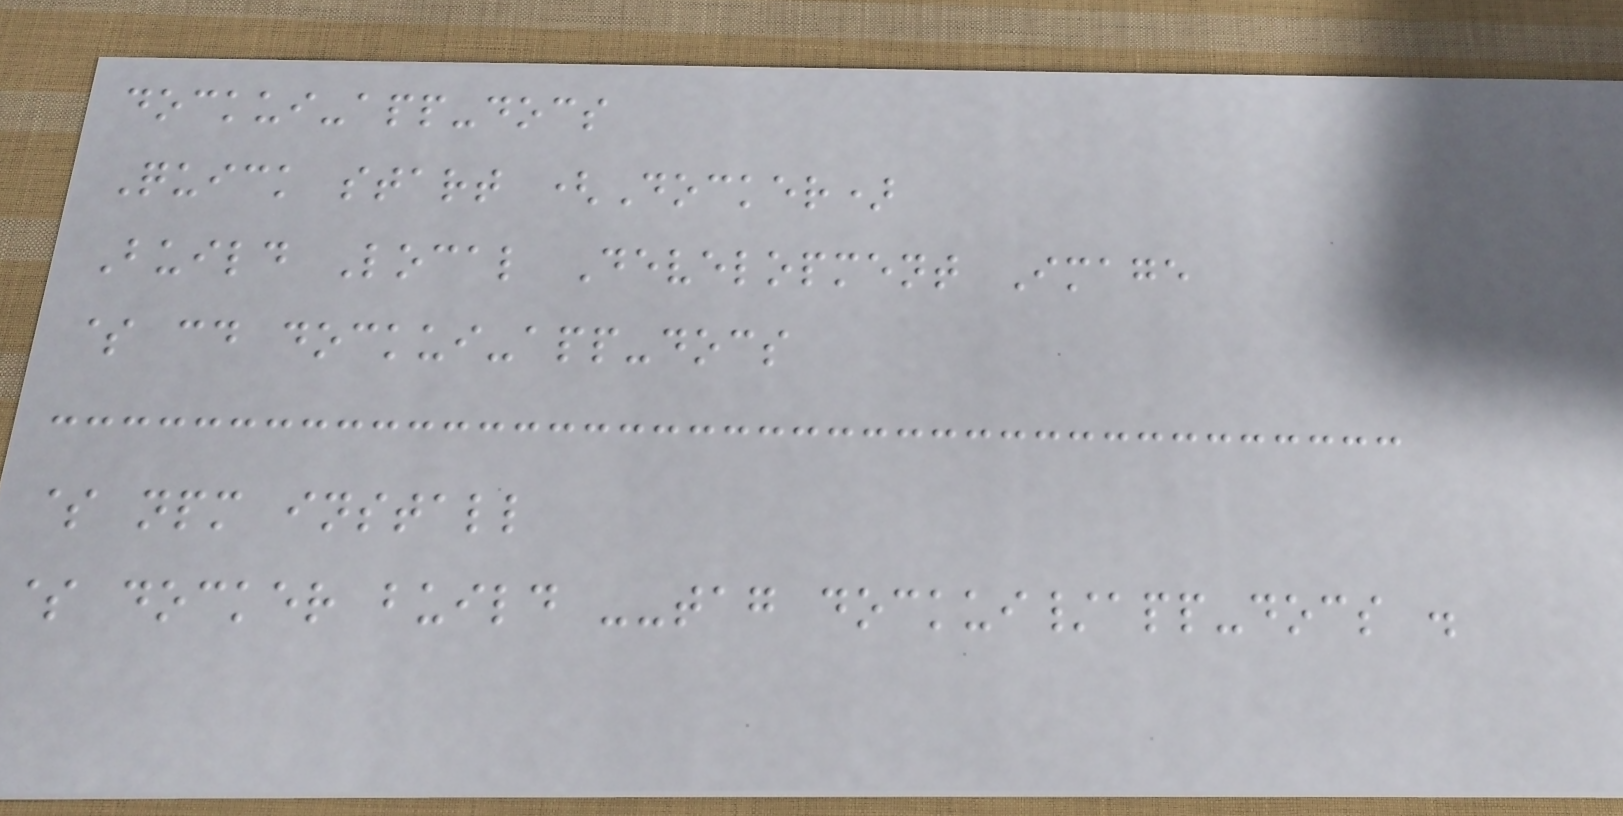dockui-app-docs
Quick start (Docker)
Build Local Development Image
$ cd dockui-app-docs
$ npm install
$ docker build --tag dockui/app-docs .
